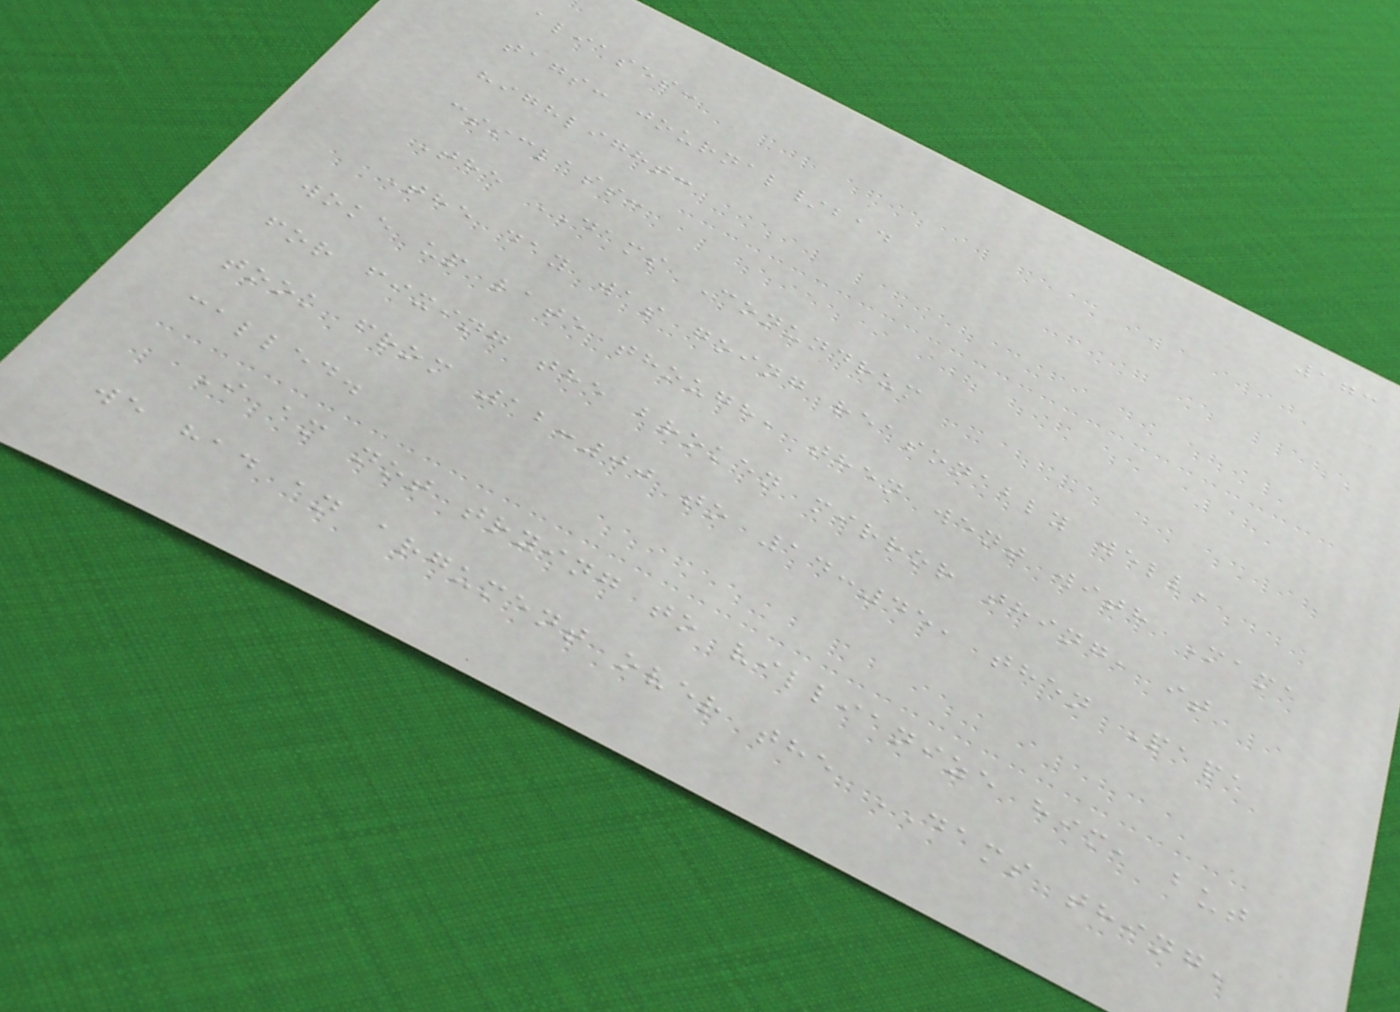173
aliases:
tags: journal/bad
highlight:
cssclass:
The DAMS Conundrum
The day was going reasonably well,
woke up late though, then went with Mama
for fixing the broken mirror thing, it
took from 12:00 to 14:45, then Papa
called.
I am not trying to villianize him, but
we had an argument over the DAMS thing,
